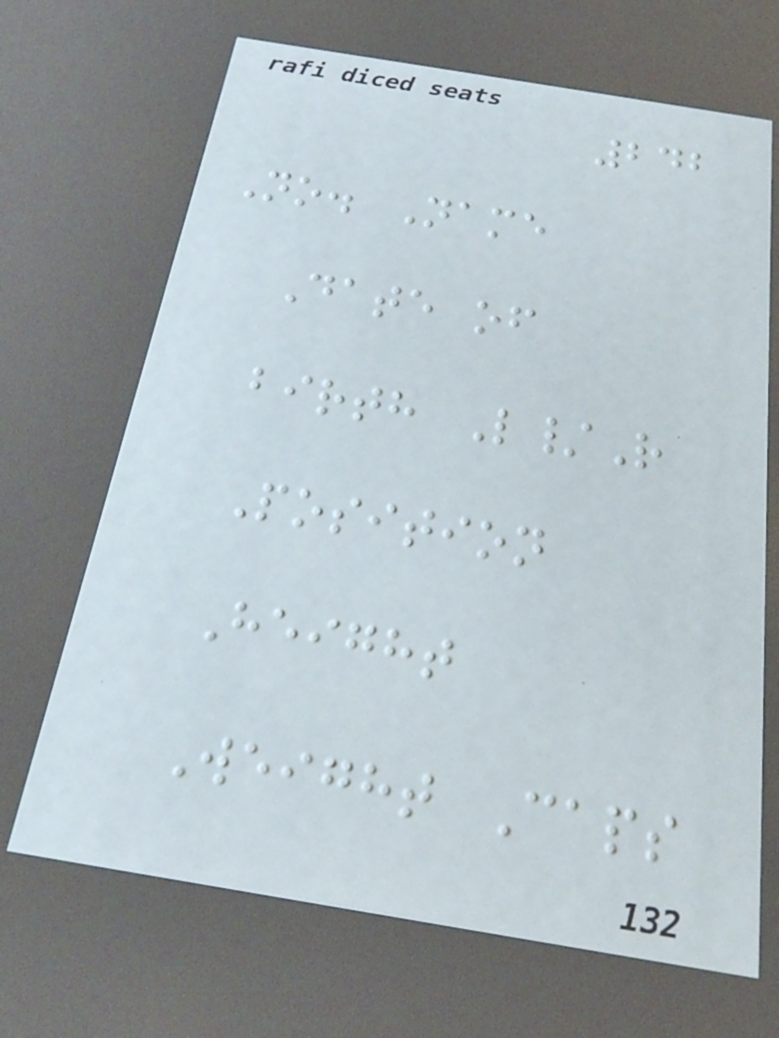242
No. Name
Date of
birth L/R
Position
Height
Weight Caps
